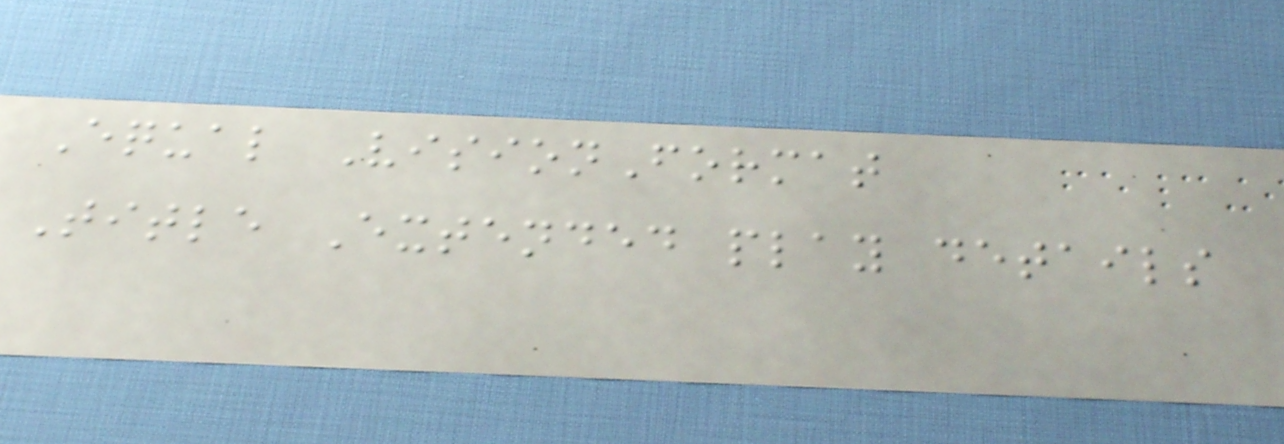Equal VisionFormat
Title Extended play details
